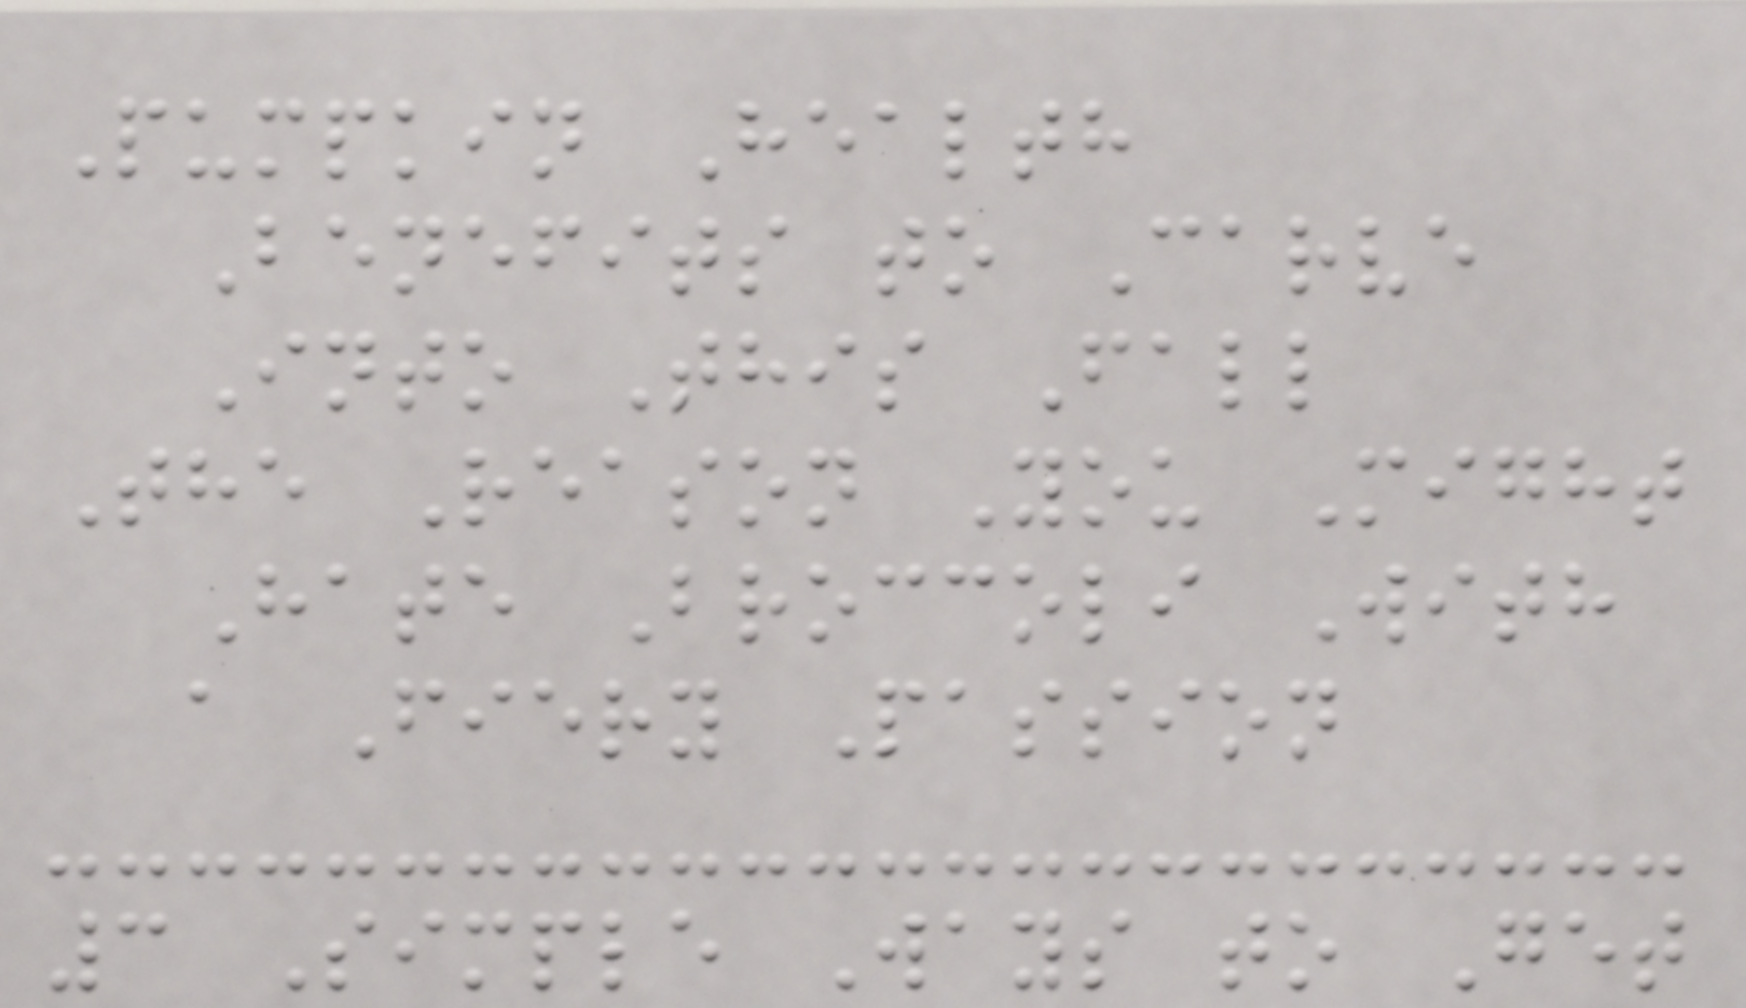Pumpkin Health
Benefits to Carve
Into This Fall
The Reason You Might
Hate Broccoli With
a Fiery Passion
3 Simple Ways to Get
